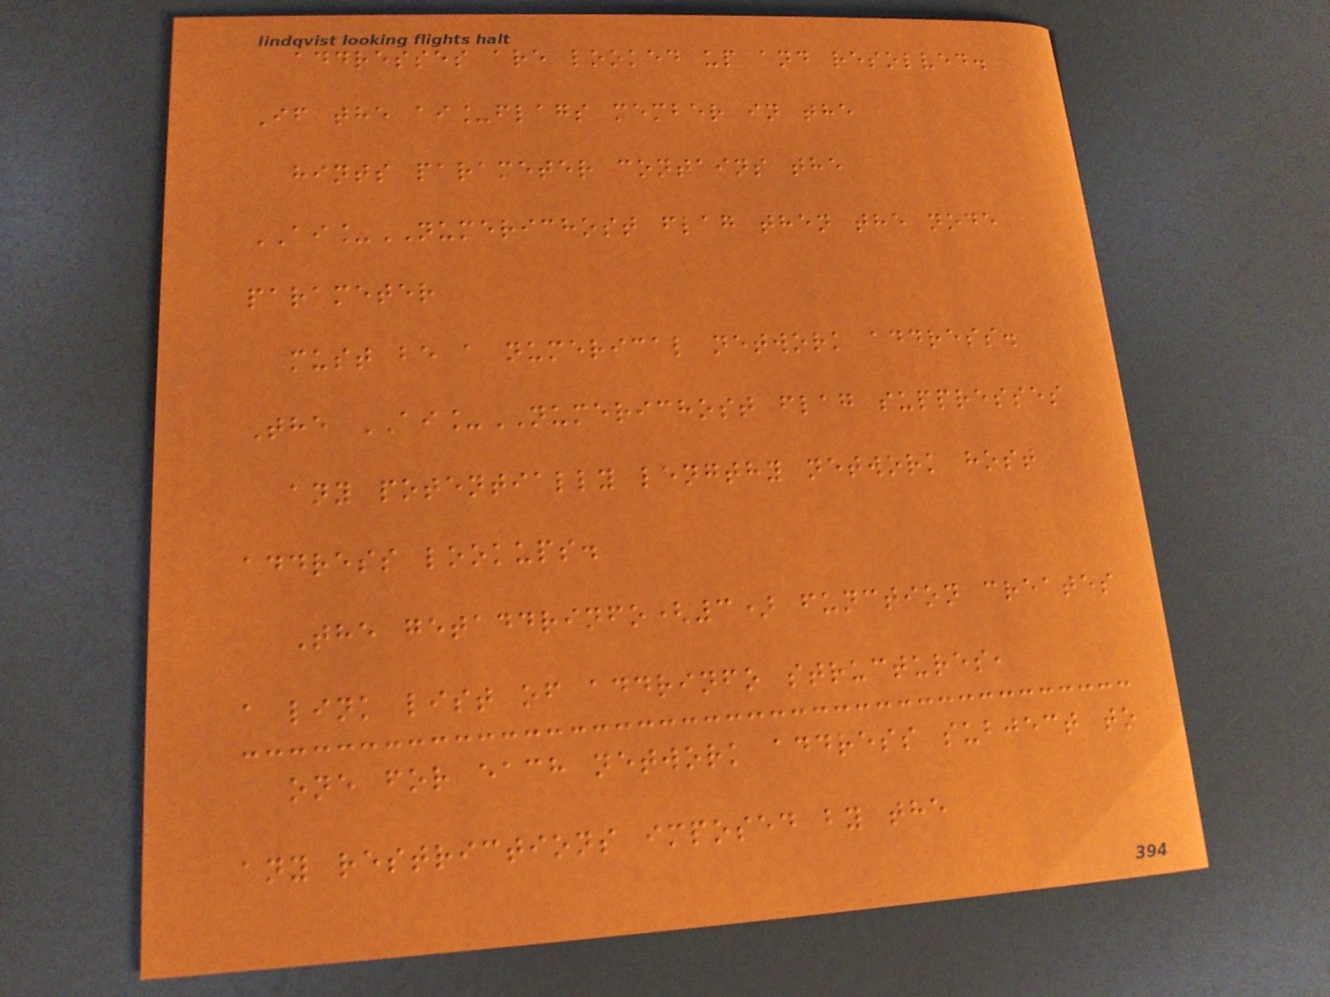addresses are looked up and resolved.
If the ai_flags member in the
hints parameter contains the
AI_NUMERICHOST flag then the node
parameter
must be a numerical network address.
The AI_NUMERICHOST flag suppresses
any potentially lengthy network host
address lookups.
The getaddrinfo(3) function creates
a link list of addrinfo structures,
one for each network address subject to
any restrictions imposed by the
